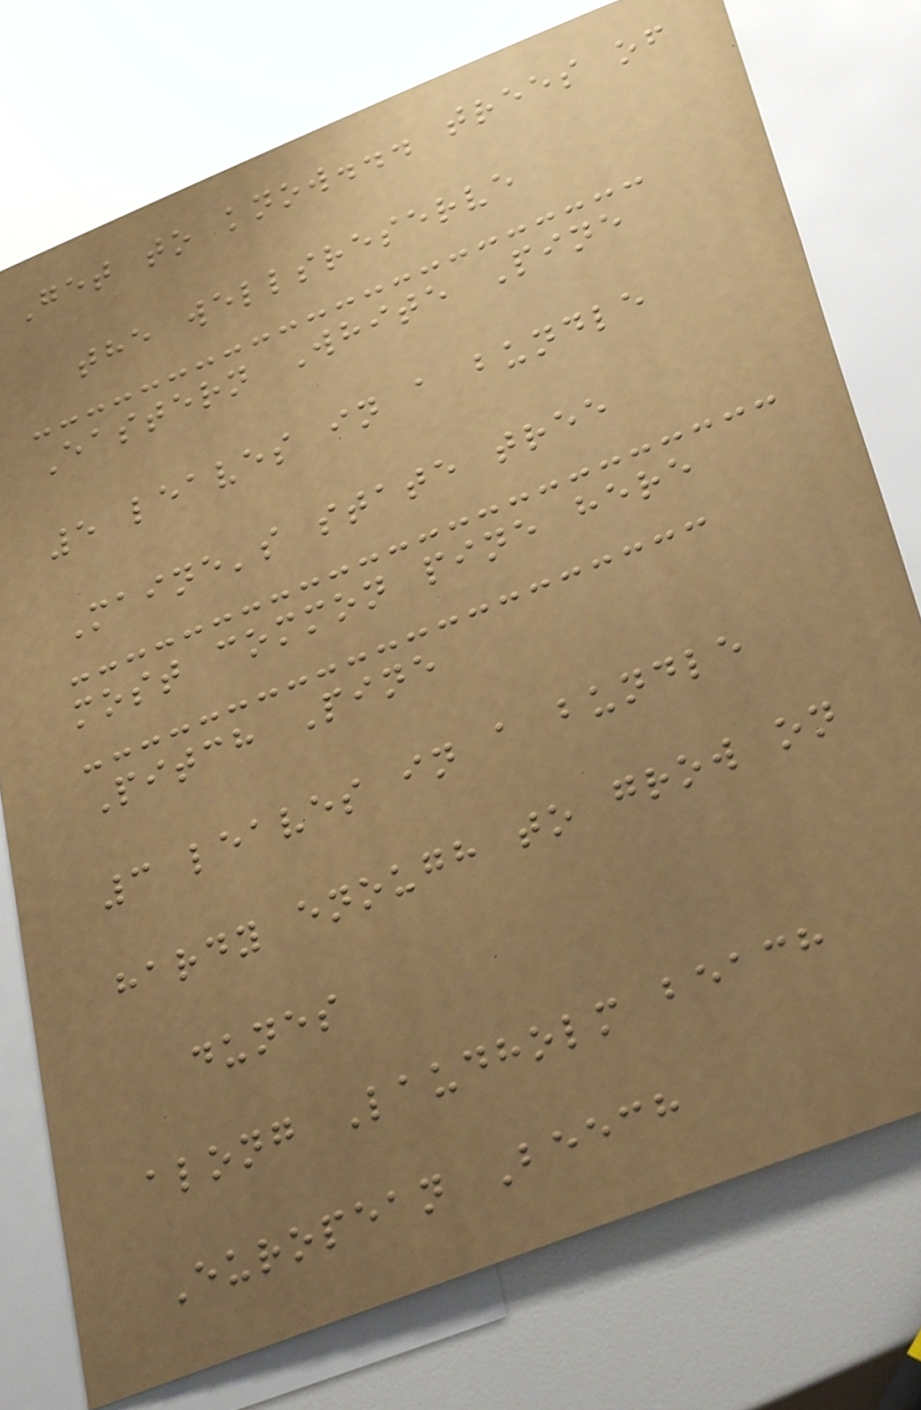Get to know... trees of
the wellsreserve
Eastern White Pine
5 leaves in a bundle
Maine's state tree
most common pine here
Pitch Pine
3 leaves in a bundle
hardy enough to grow on
dunes
along Laudholm beach
European Beech
